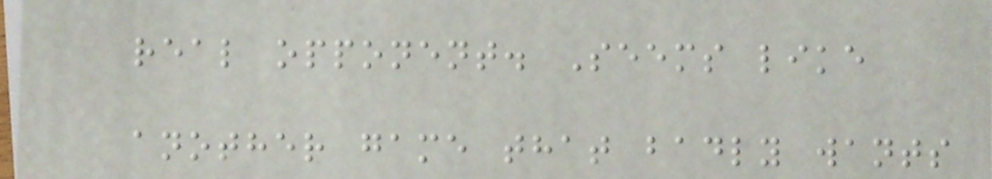real opponent. Seems like
another game that badly wants
